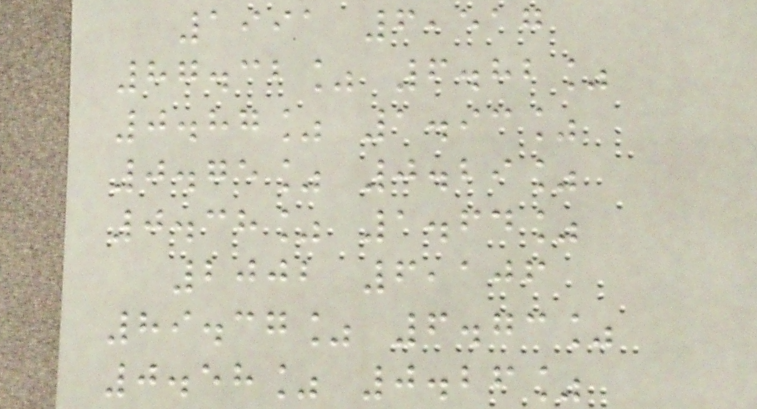1991 6,517
87.32% 6.82%
0.87% 1.93%
0.75% 0.29%
0.38% 1.64%
2002 6,106
89.37% 6.73%
0.58% 0.26%
